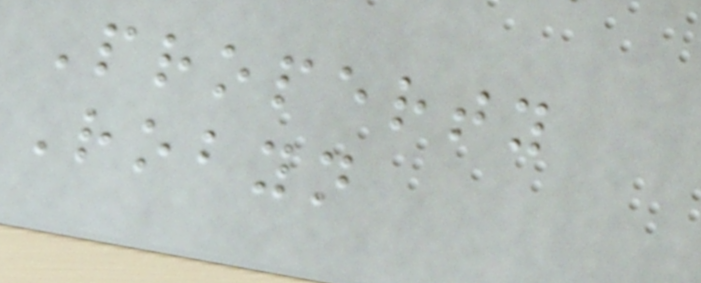Property
Robyn
